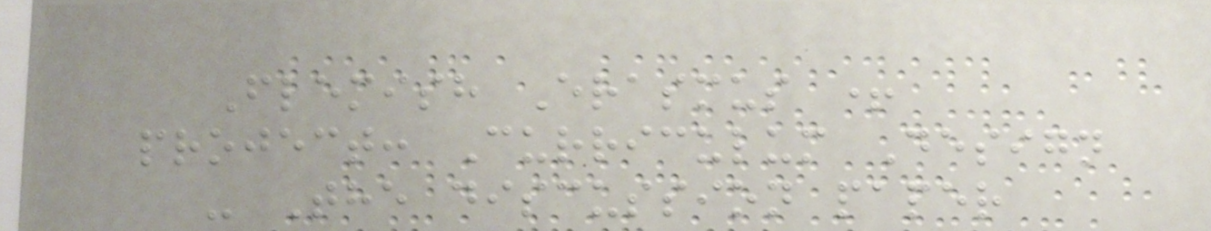Flemish Erasmus +
project: Curriculum Design
- The discussion paper
